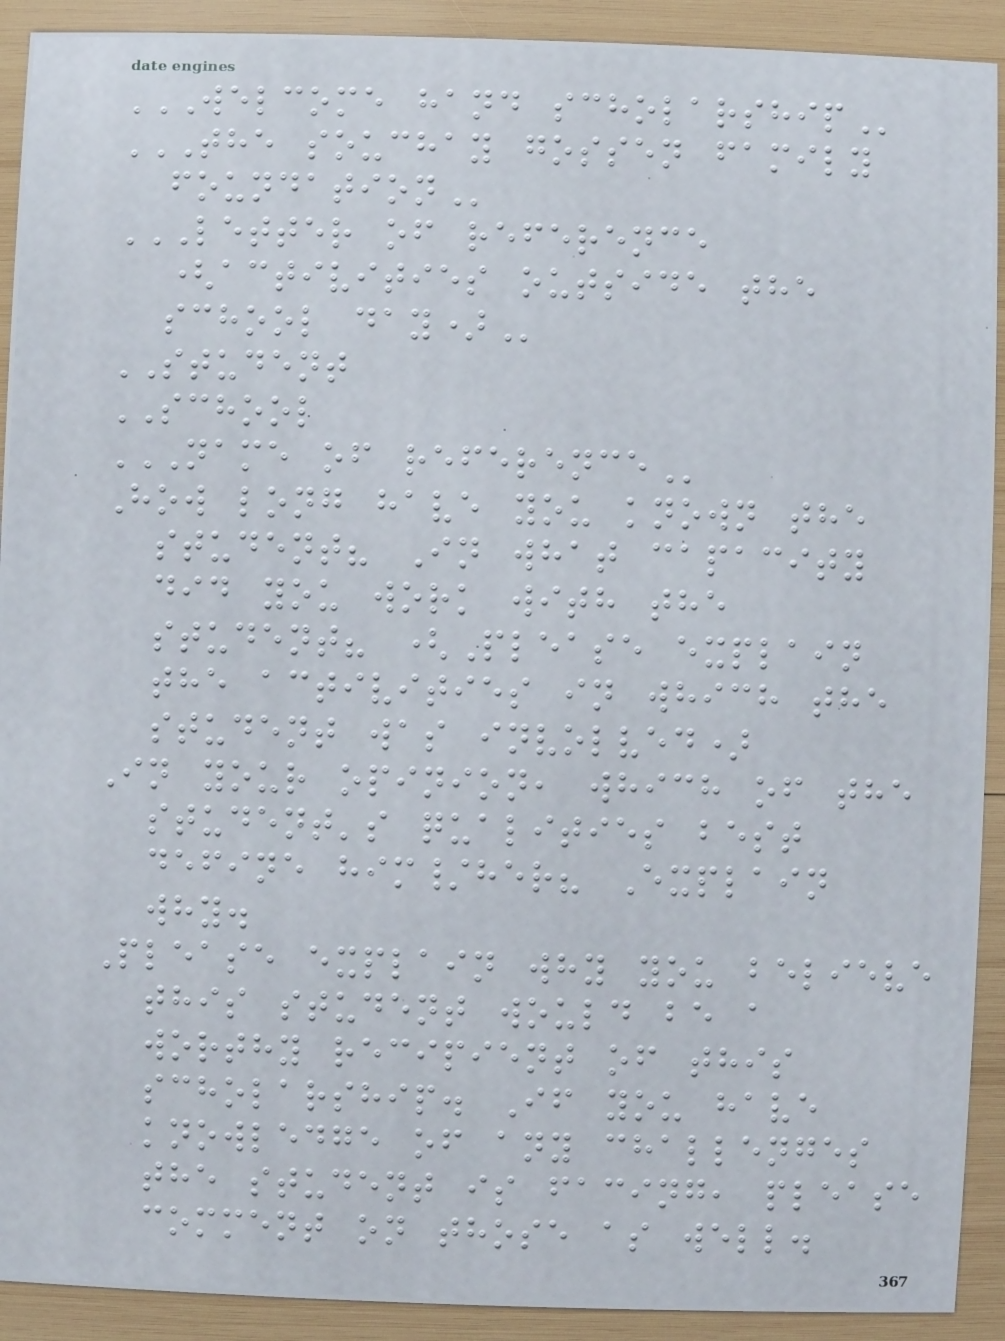WELCOME HAND SCHOLARSHIP
THE SOUCHAY GOSSEN FAMILY
FOUNDATION
LETTER OF REFERENCE
(ACTIVITIES OUTSIDE THE
SCHOOL DAY)
STUDENT
SCHOOL
NAME OF REFERENCE
How long have you known the
student? In what capacity
did you work with the
student? (Please explain
the activities in which the
student was involved)
In your opinion, which of the
student's qualities best
define him/her? Explain
why.
Please explain why you believe
this student would be a
worthy recipient of this
scholarship. If you have
knowledge of any challenges
the student is facing, please
comment on those as well.
